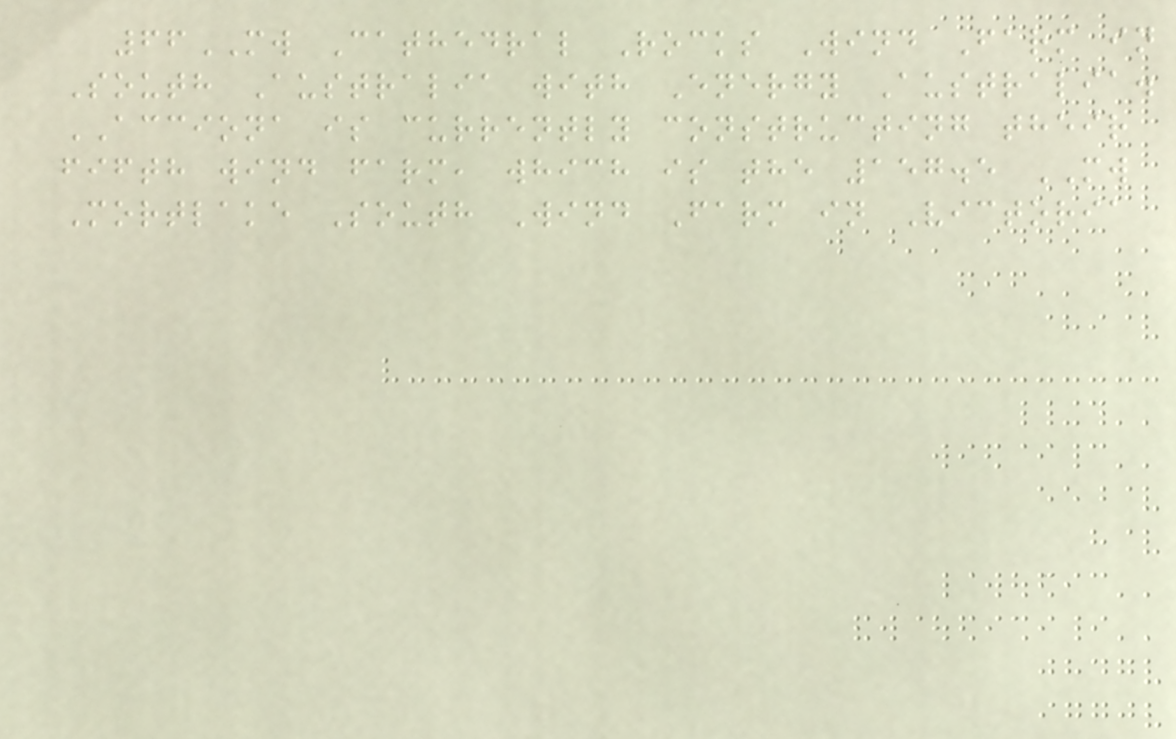66MW Cathedral Rocks Wind Farm in
South Australia with Energy Australia.
ACCIONA is currently constructing their
fifth wind farm, which is the 157.5 MW
Mortlake South Wind Farm in Victoria
